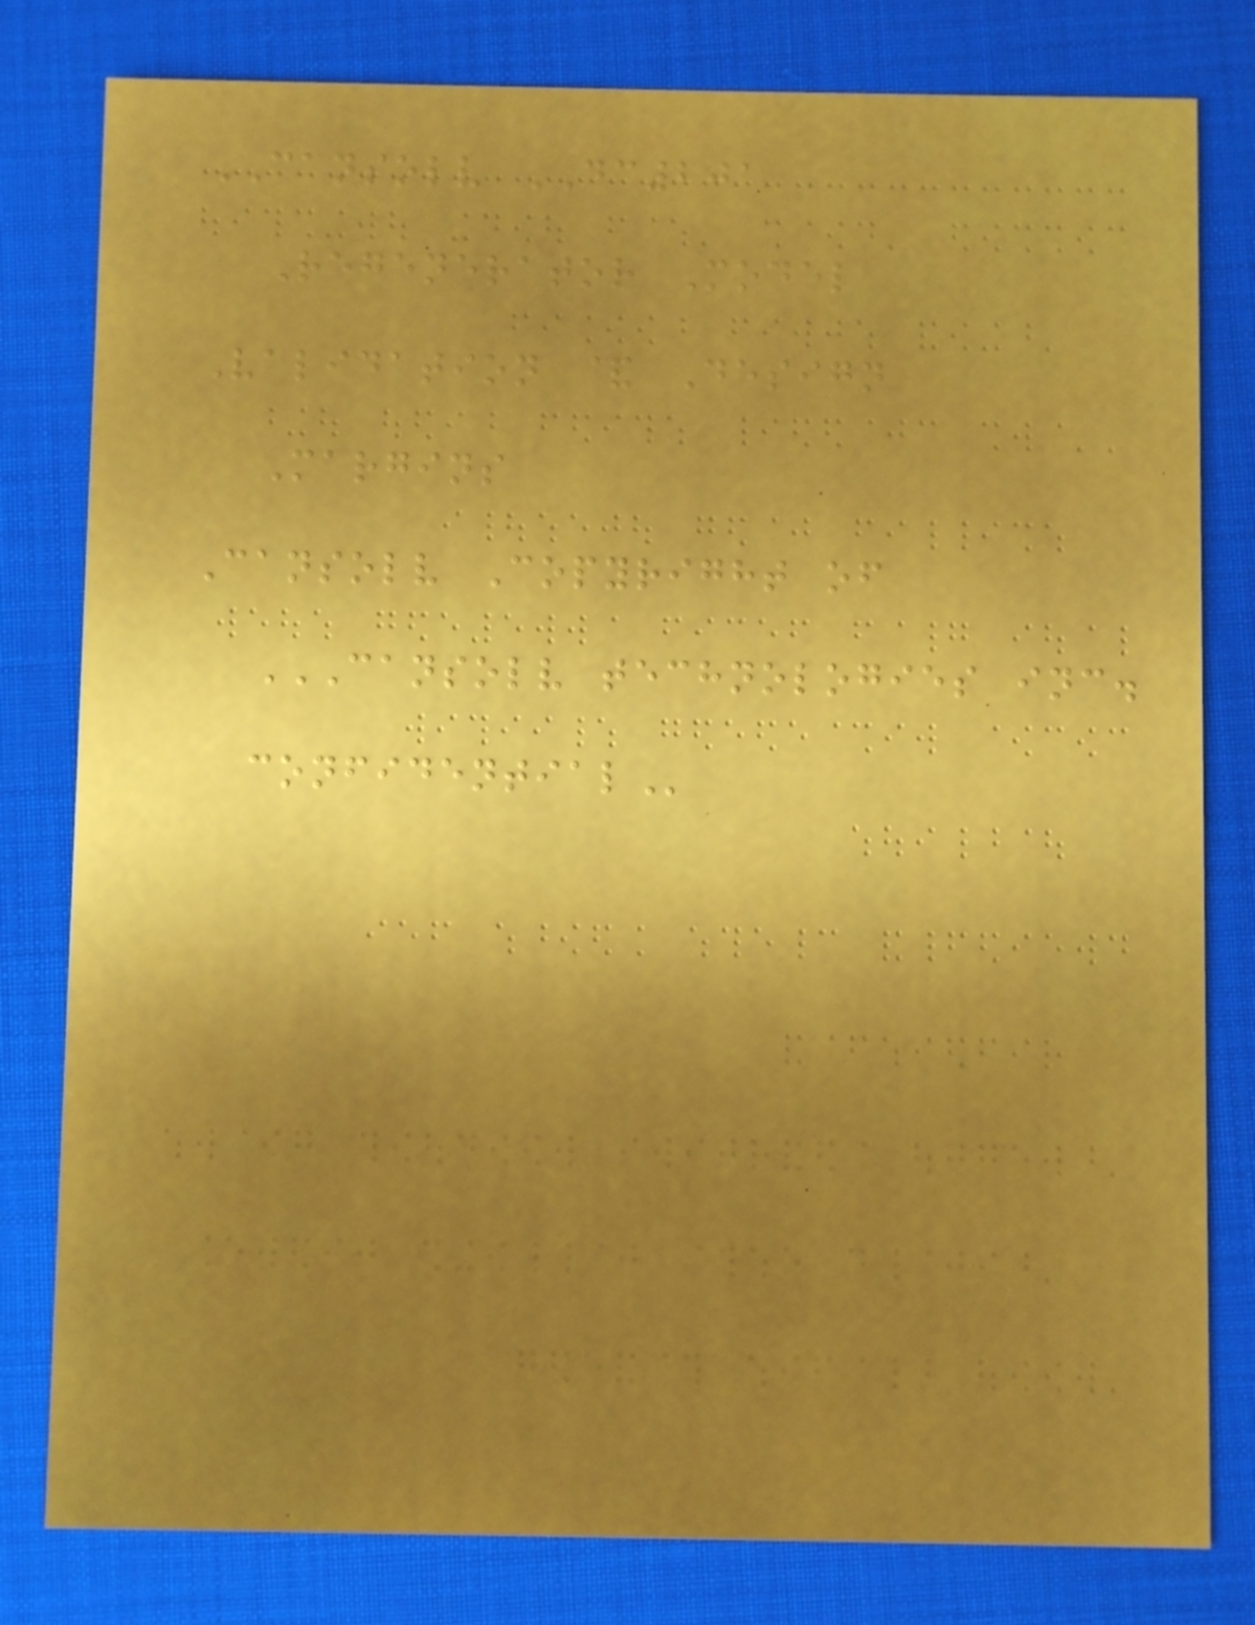CANSOLV DC201
Regenerator Model
Validation & Design
Margins
Cansolv Copyright of
CANSOLV TECHNOLOGIES INC.
CONFIDENTIAL
